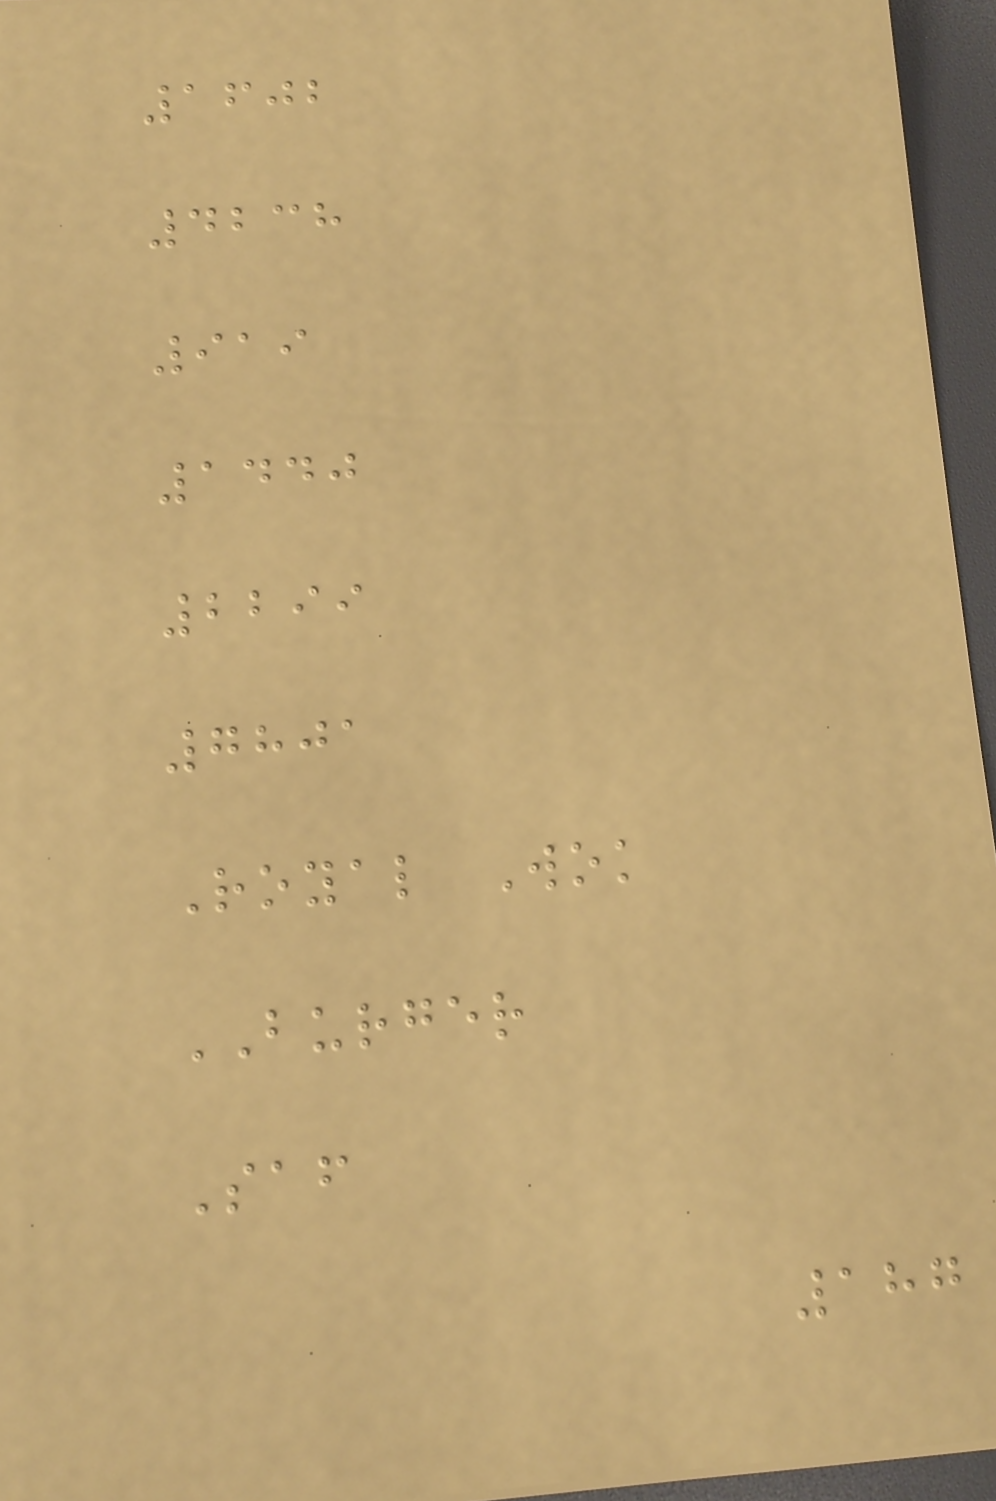1602
4238
919
1440
2299
7801
Royal Wok
BURGER
Saf
187
